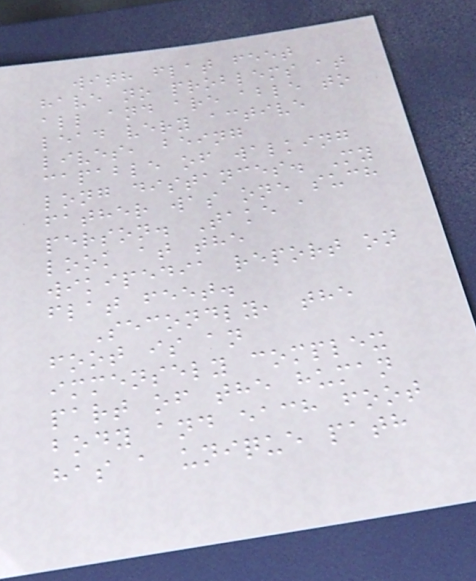with flat feet
have no problems at
all and are able to
lead very active
lives, being
capable of walking
long distances. My
father was one such
person. Take a
look at the
wikipedia report on
flat feet.
Secondly, the
foot is an
immensely complex
part of the human
body and each foot
has a unique path
